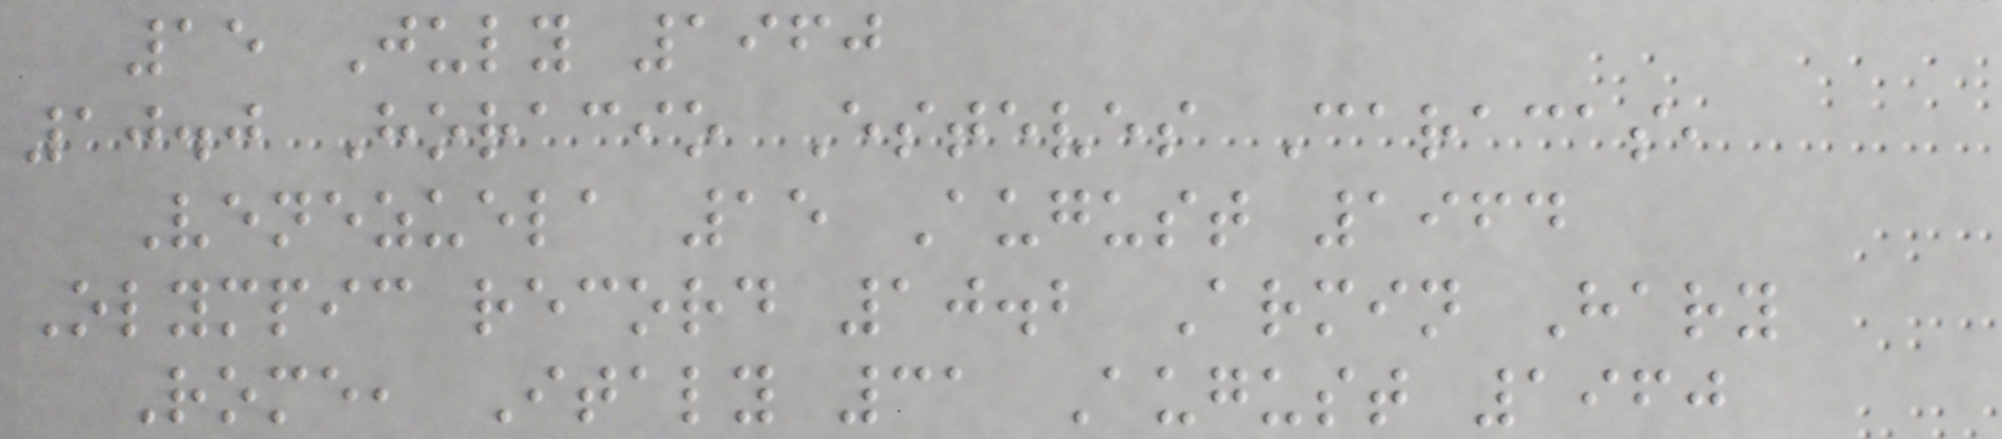15 July 1960
10.0 Horacio Esteves Caracas,
Venezuela 15 August 1964
Olympic record 10.2 Armin Hary
Rome, Italy 31 August 1960
